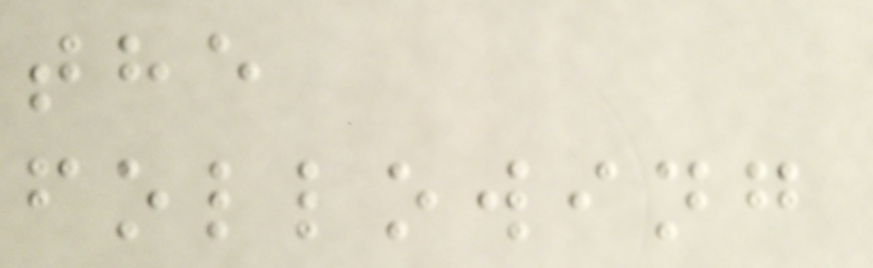the
following
